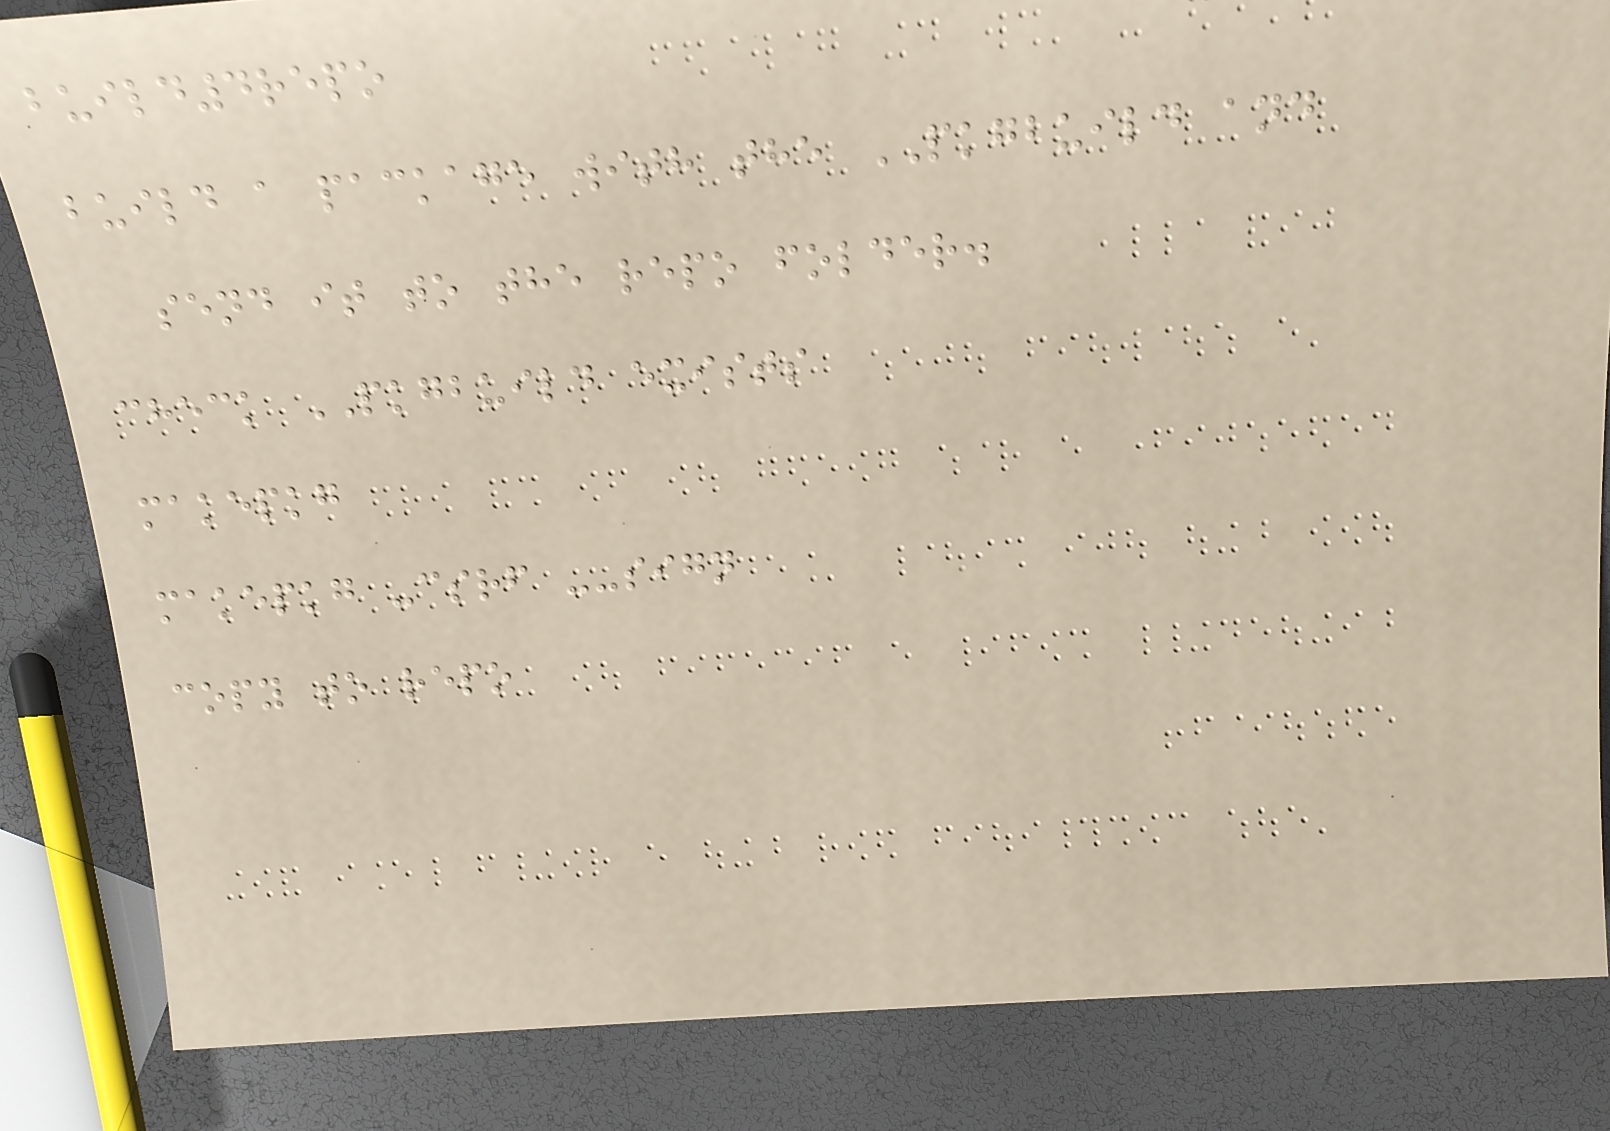build4repo
build a package with the PKGBUILD and
send it to the repo folder.
check PKGBUILD exists
makepkg
makepkg -csrf --sign
copy to repo
